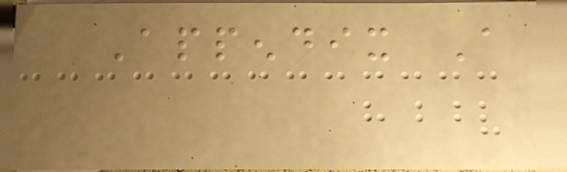Appendix A
